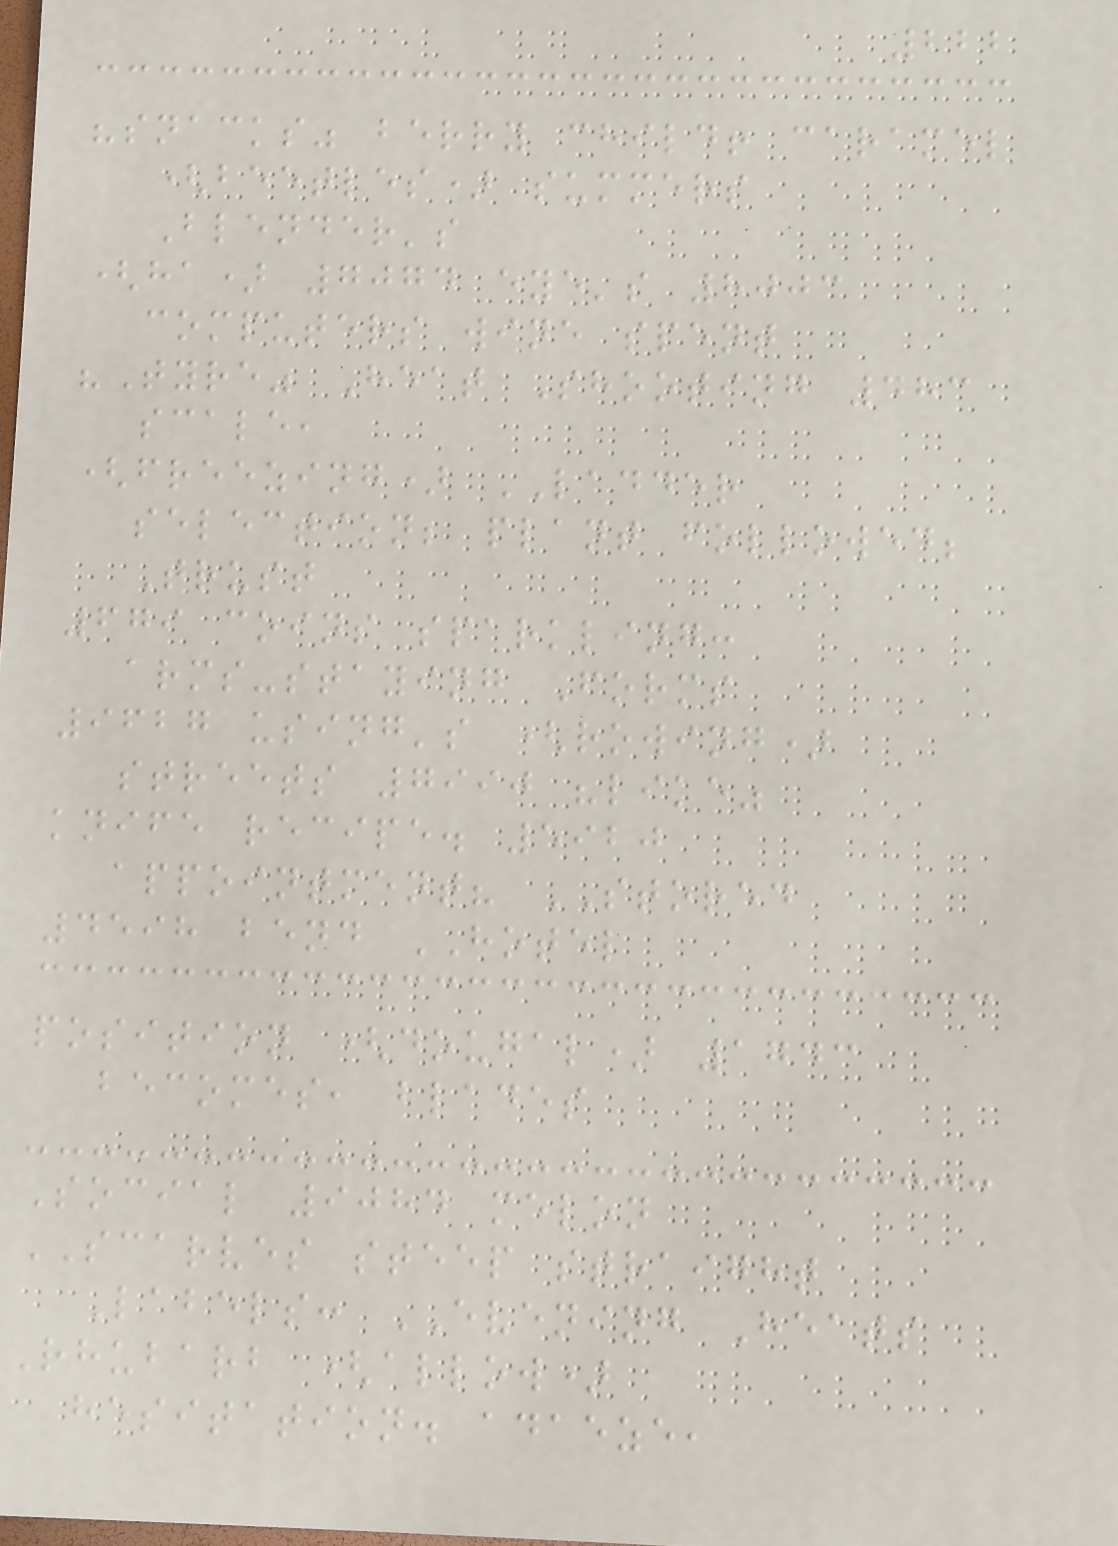222
"snacks" berry child! caramel
(beetles) summers
Blender's
(ha) 7074 eye's 8003
computers wine spent
"Tyre" Heat Shooting 483
scale,
(freezing) LADDER
selection; plant followed;
Trust
679 coins sparkling:
arms-staying Forms
9627 using's (rowing)
streets 7990 "like"
knife recipe. 5920
appointment? STORED
4598 bend HOTEL
position (dougal) 1743
becomes, blades
Social 9084 melon
SCARVES steep straight
Labels: EVENING Heats
Rhubarb (allow)
hesitation. adaeze,
